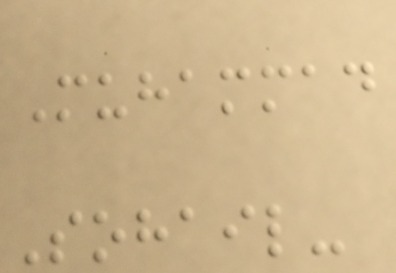Muhammad
Sohail-
